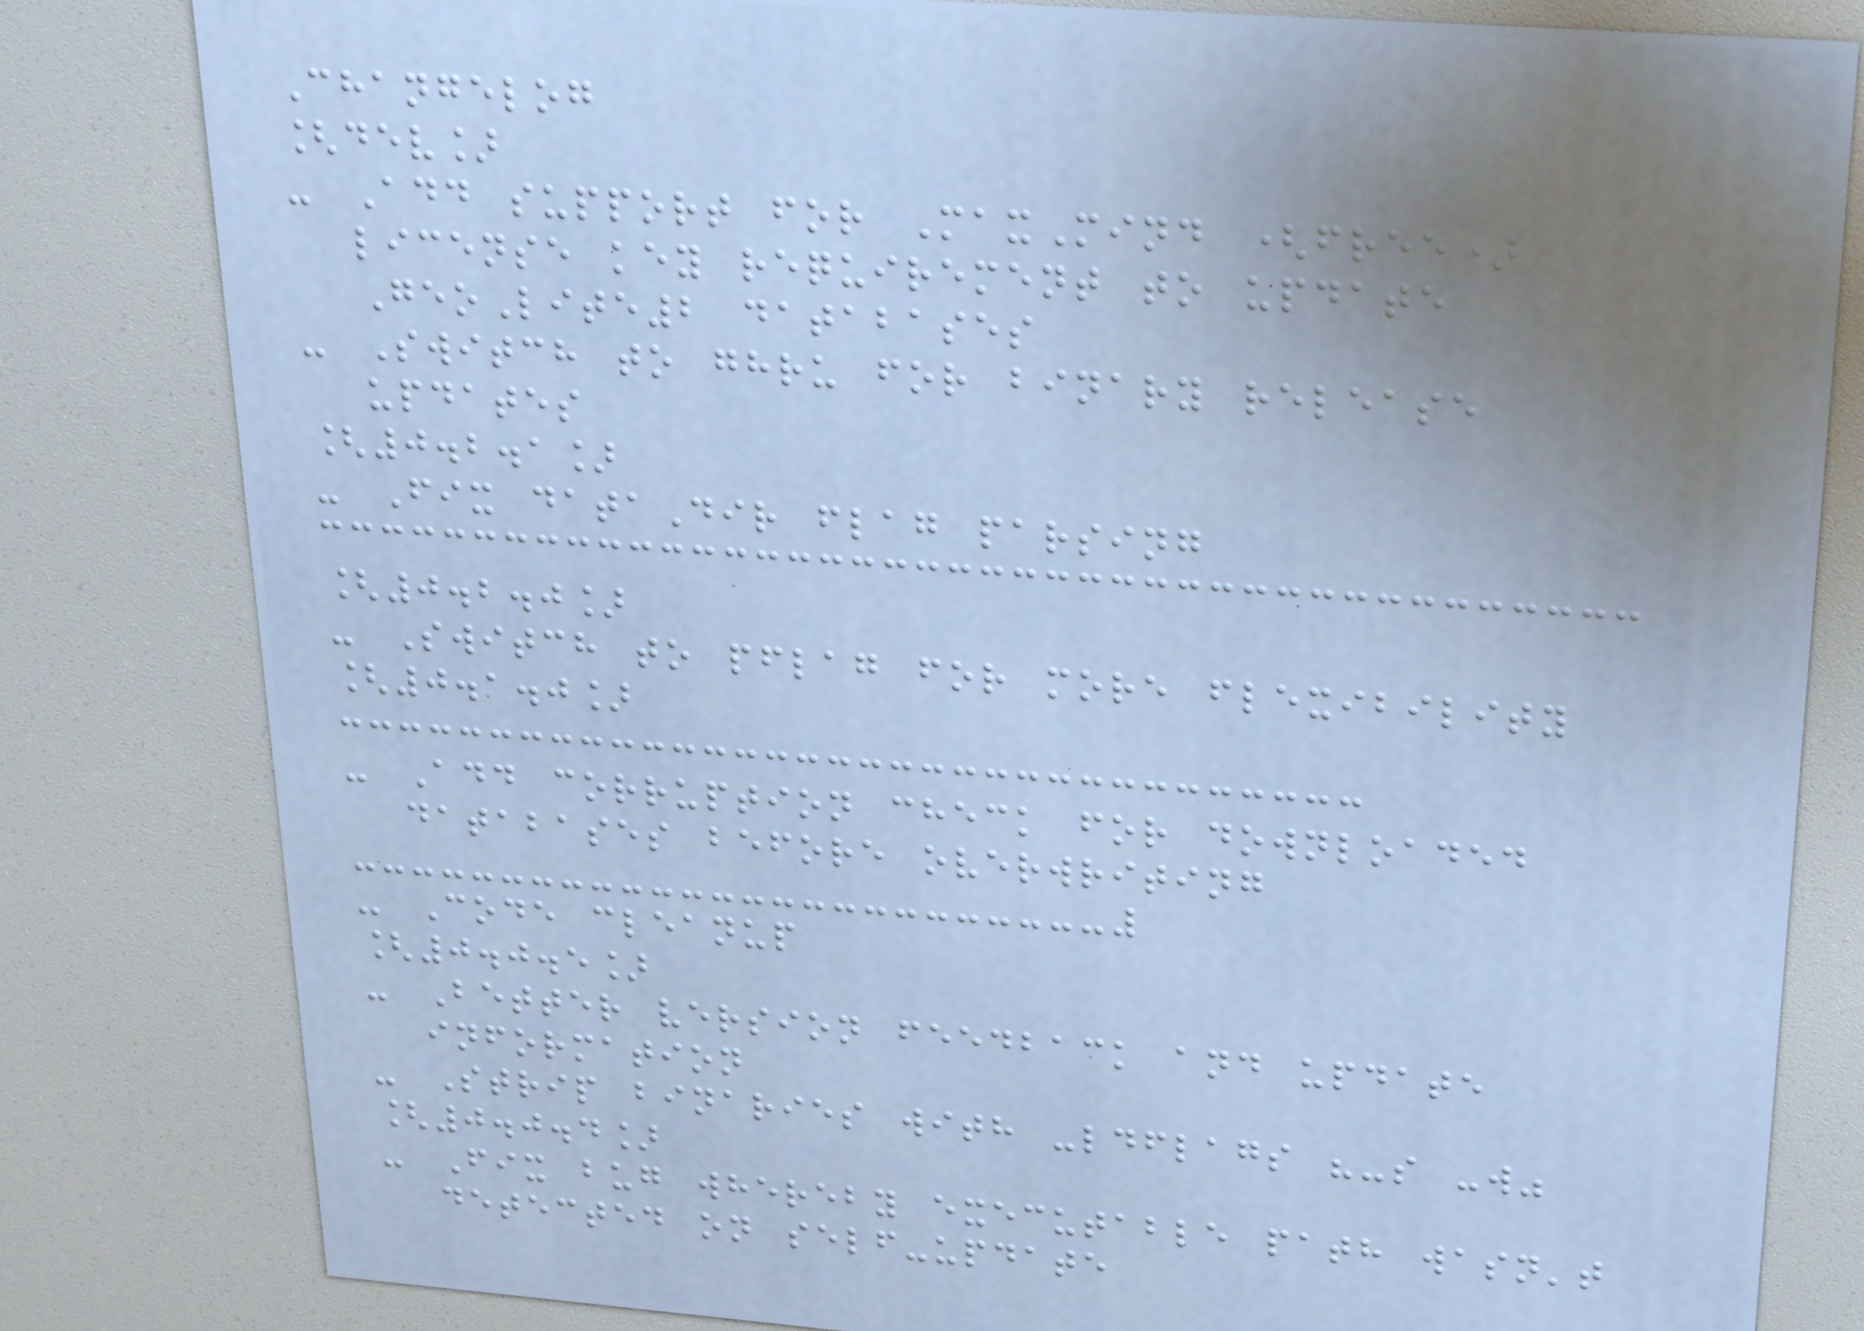Changelog
[dev]
- Add support for MaxMind (free)
license key requirement to update
GeoLite2 databases
- Switch to ghru for binary release
updates
[0.2.1]
- Fix dataDir flag parsing
[0.2.0]
- Switch to pflag for more flexibility
[0.1.0]
- Add corruption check for downloaded
databases before overwriting
- Code cleanup
[0.0.5]
- Better version feedback and update
information
- Strip binaries with -ldflags "-s -w"
[0.0.4]
- Fix bug whereby executable path wasn't
detected on self-update
